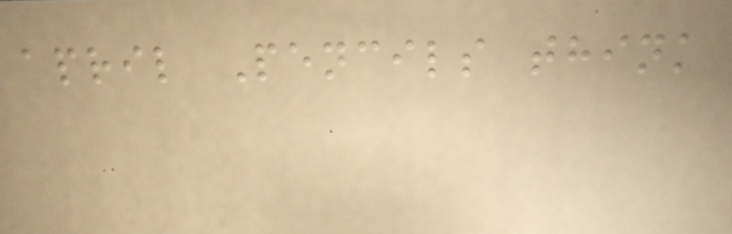april Pencils think
